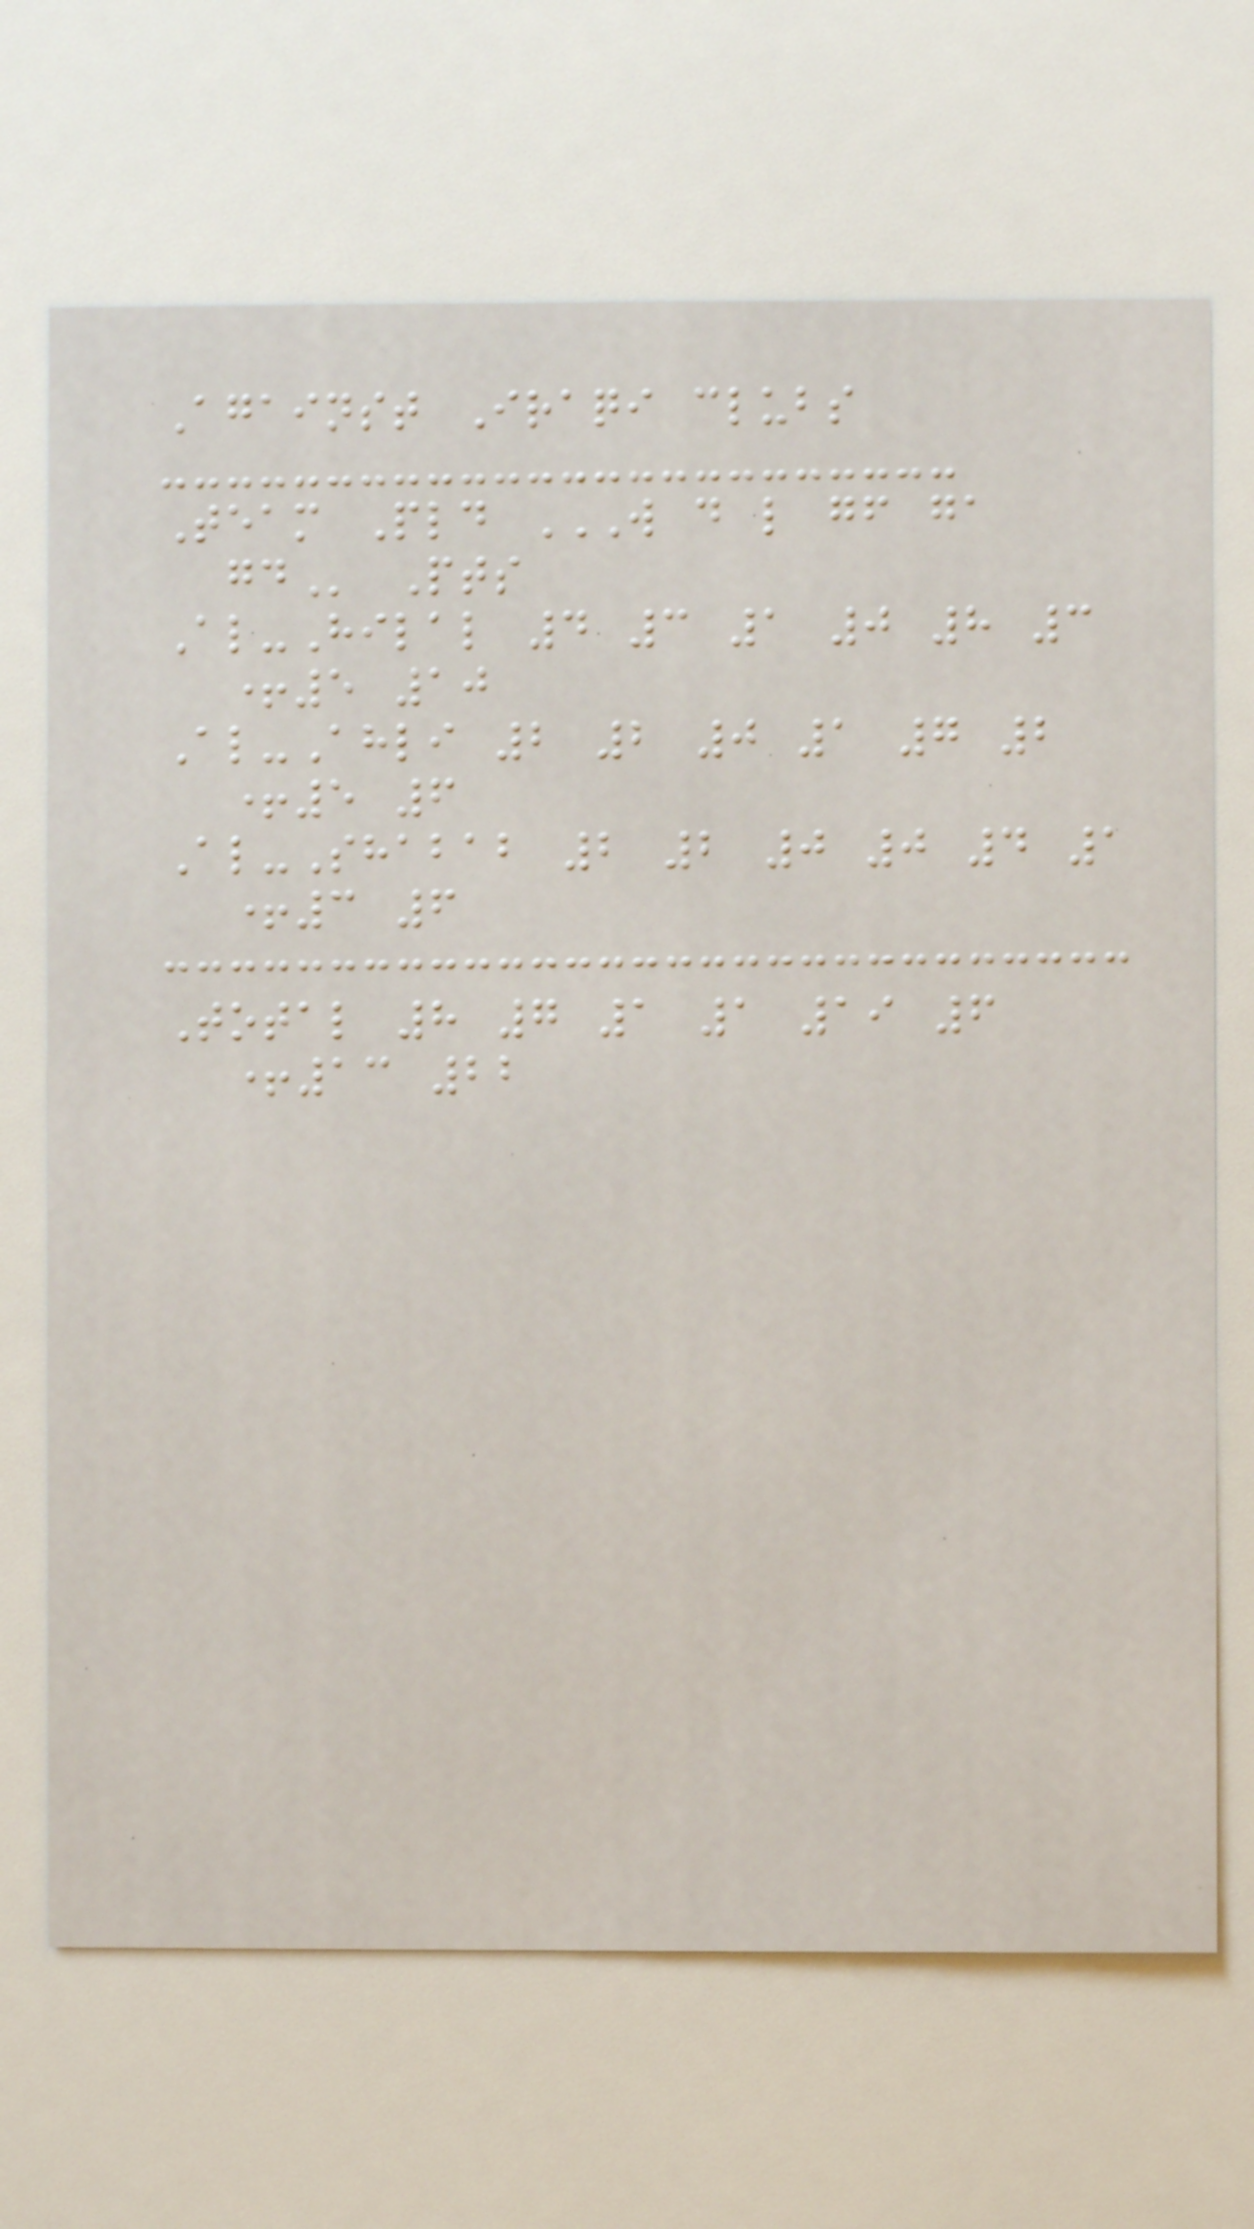Against Iraqi clubs
Team Pld W D L GF GA
GD Pts
Al-Hilal 4 3 1 0 8 3
+5 10
Al-Ahli 2 2 0 1 7 2
+5 6
Al-Shabab 2 2 0 0 4 1
+3 6
Total 8 7 1 1 19 6
+13 22
